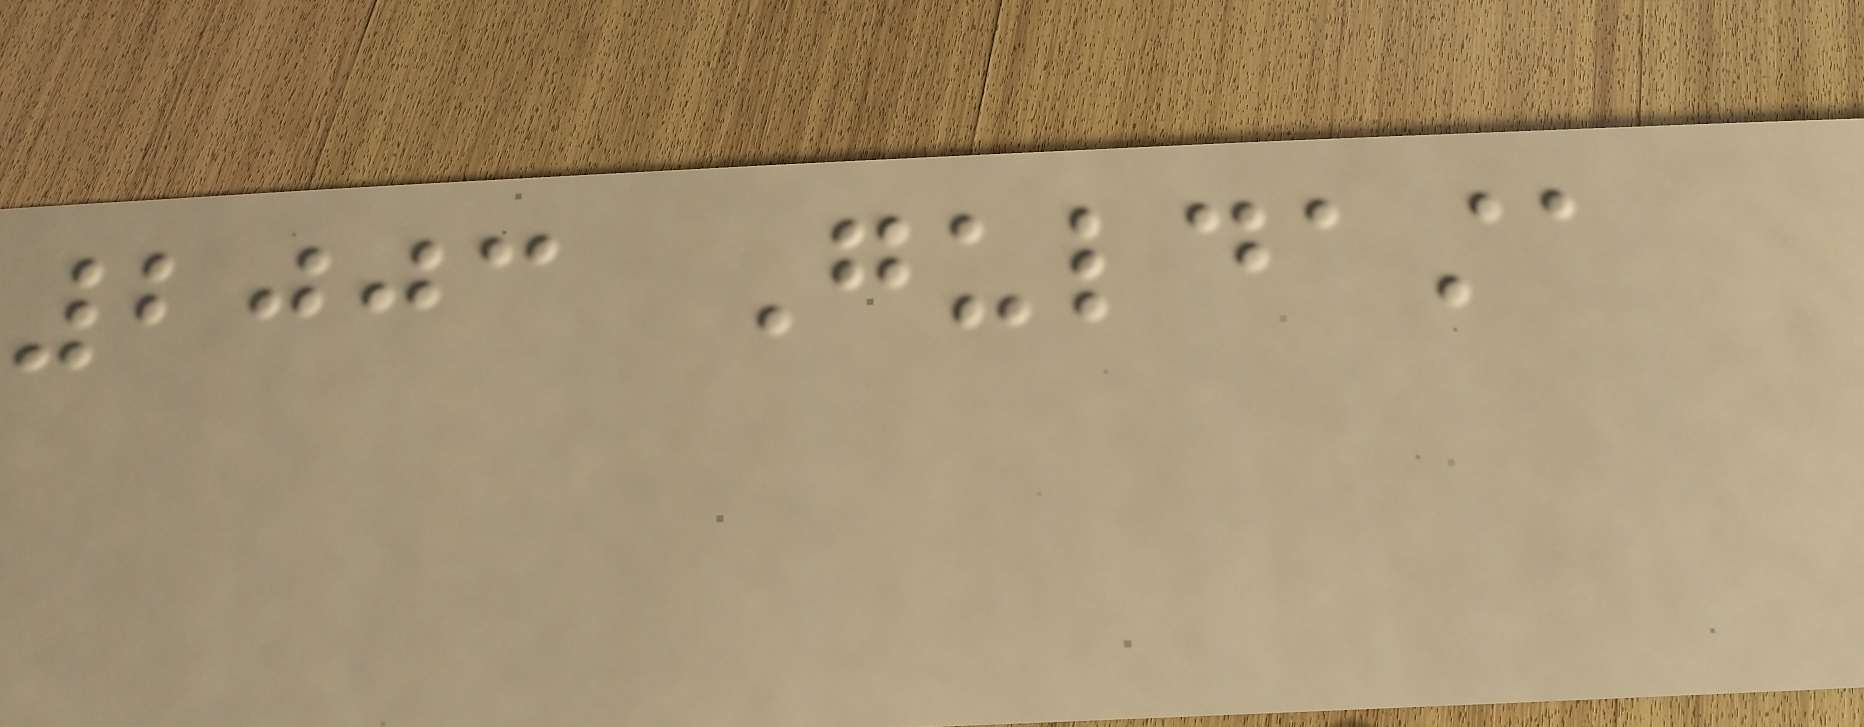2003 Guldasta
